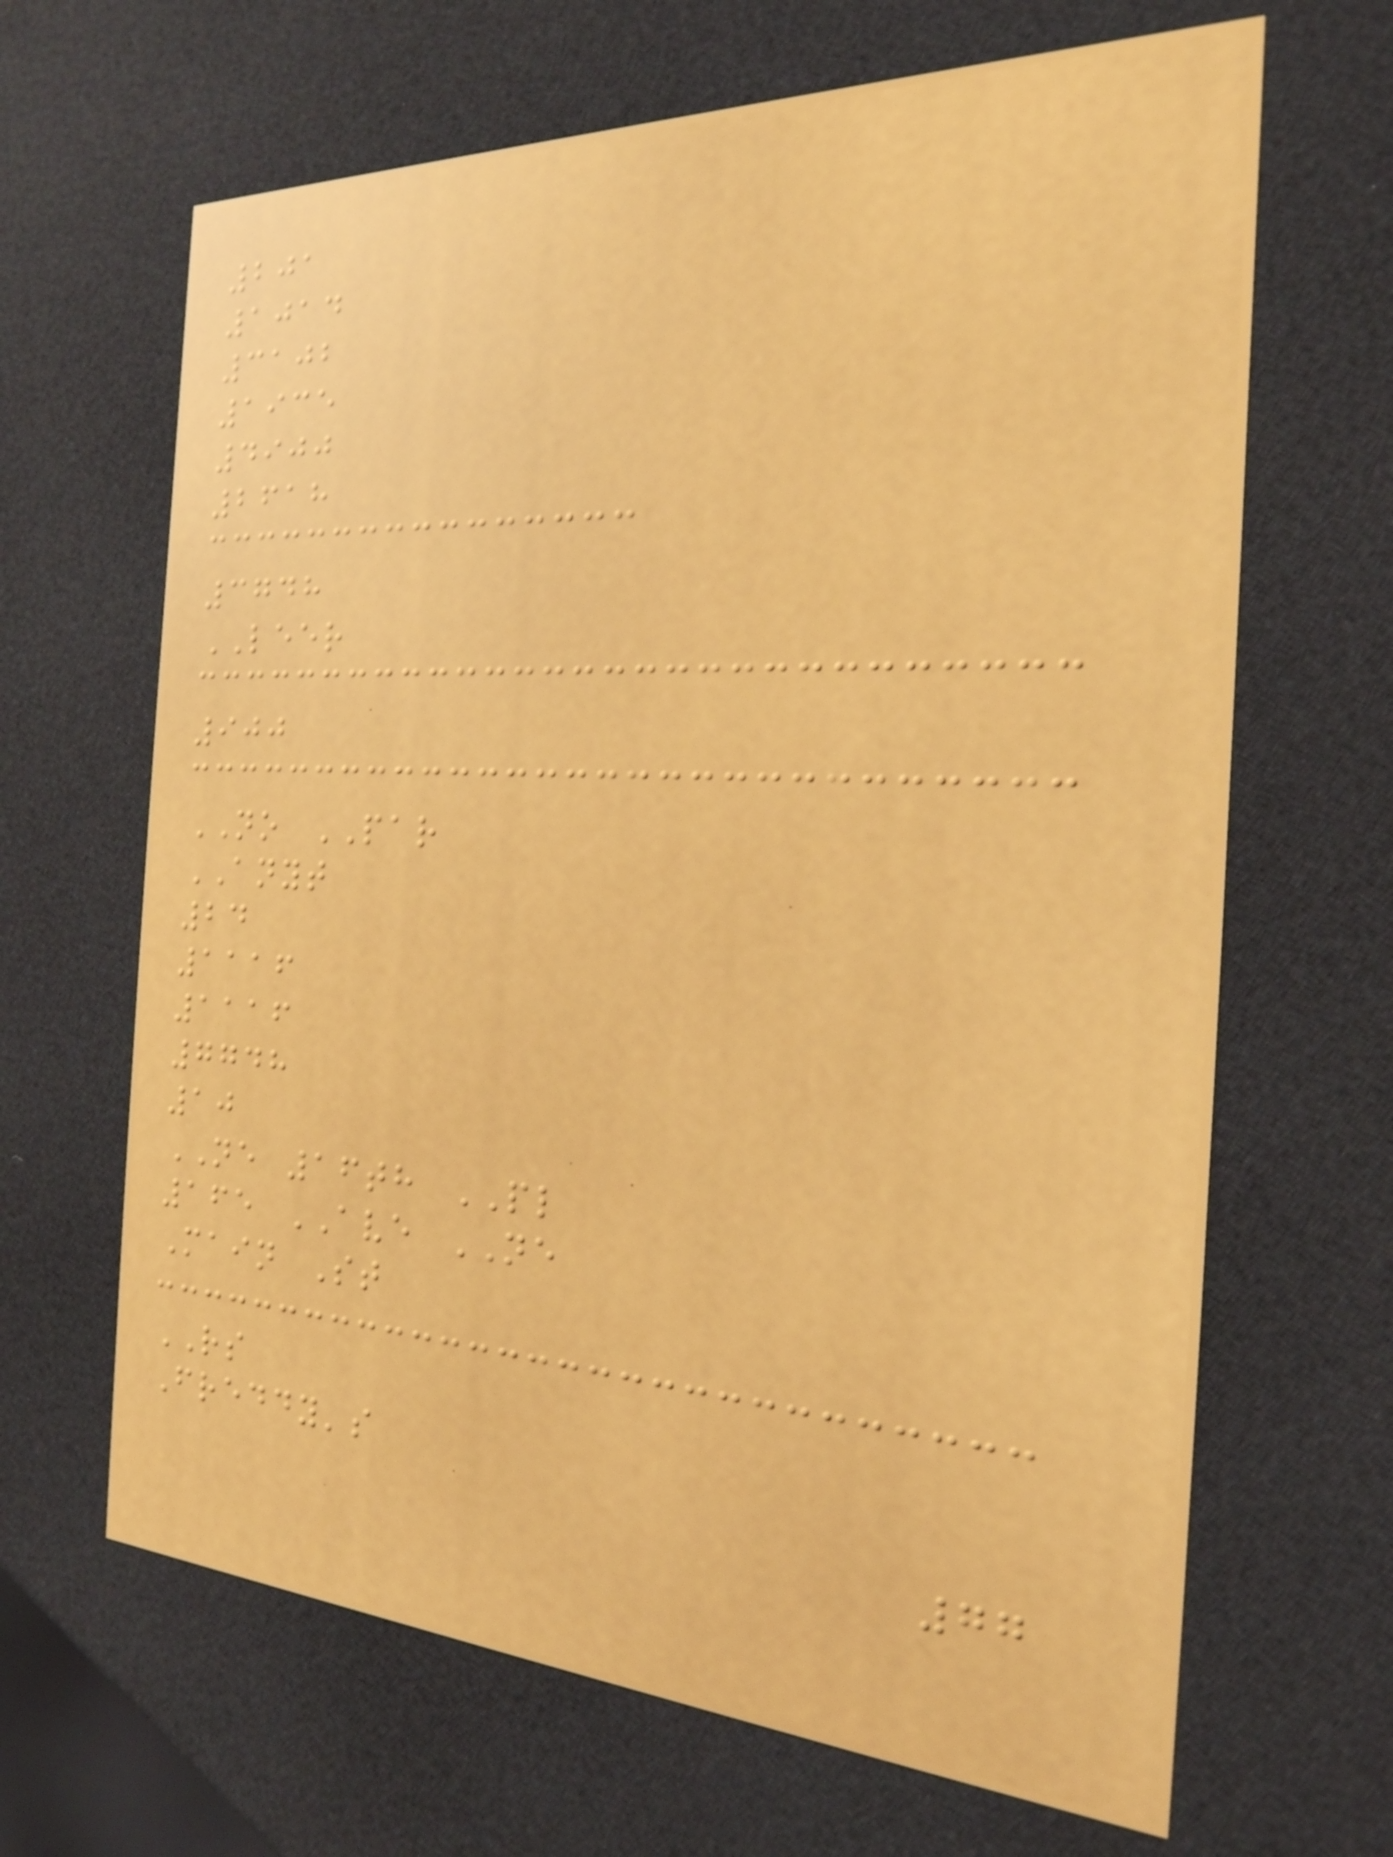201
1014
3102
1935
4900
2618
3748
LEER
900
NO PAR
ANYT
24
1116
1116
7748
10
NE 16th PL
165 AVE NE
Main St
RS
Freddy's
77
